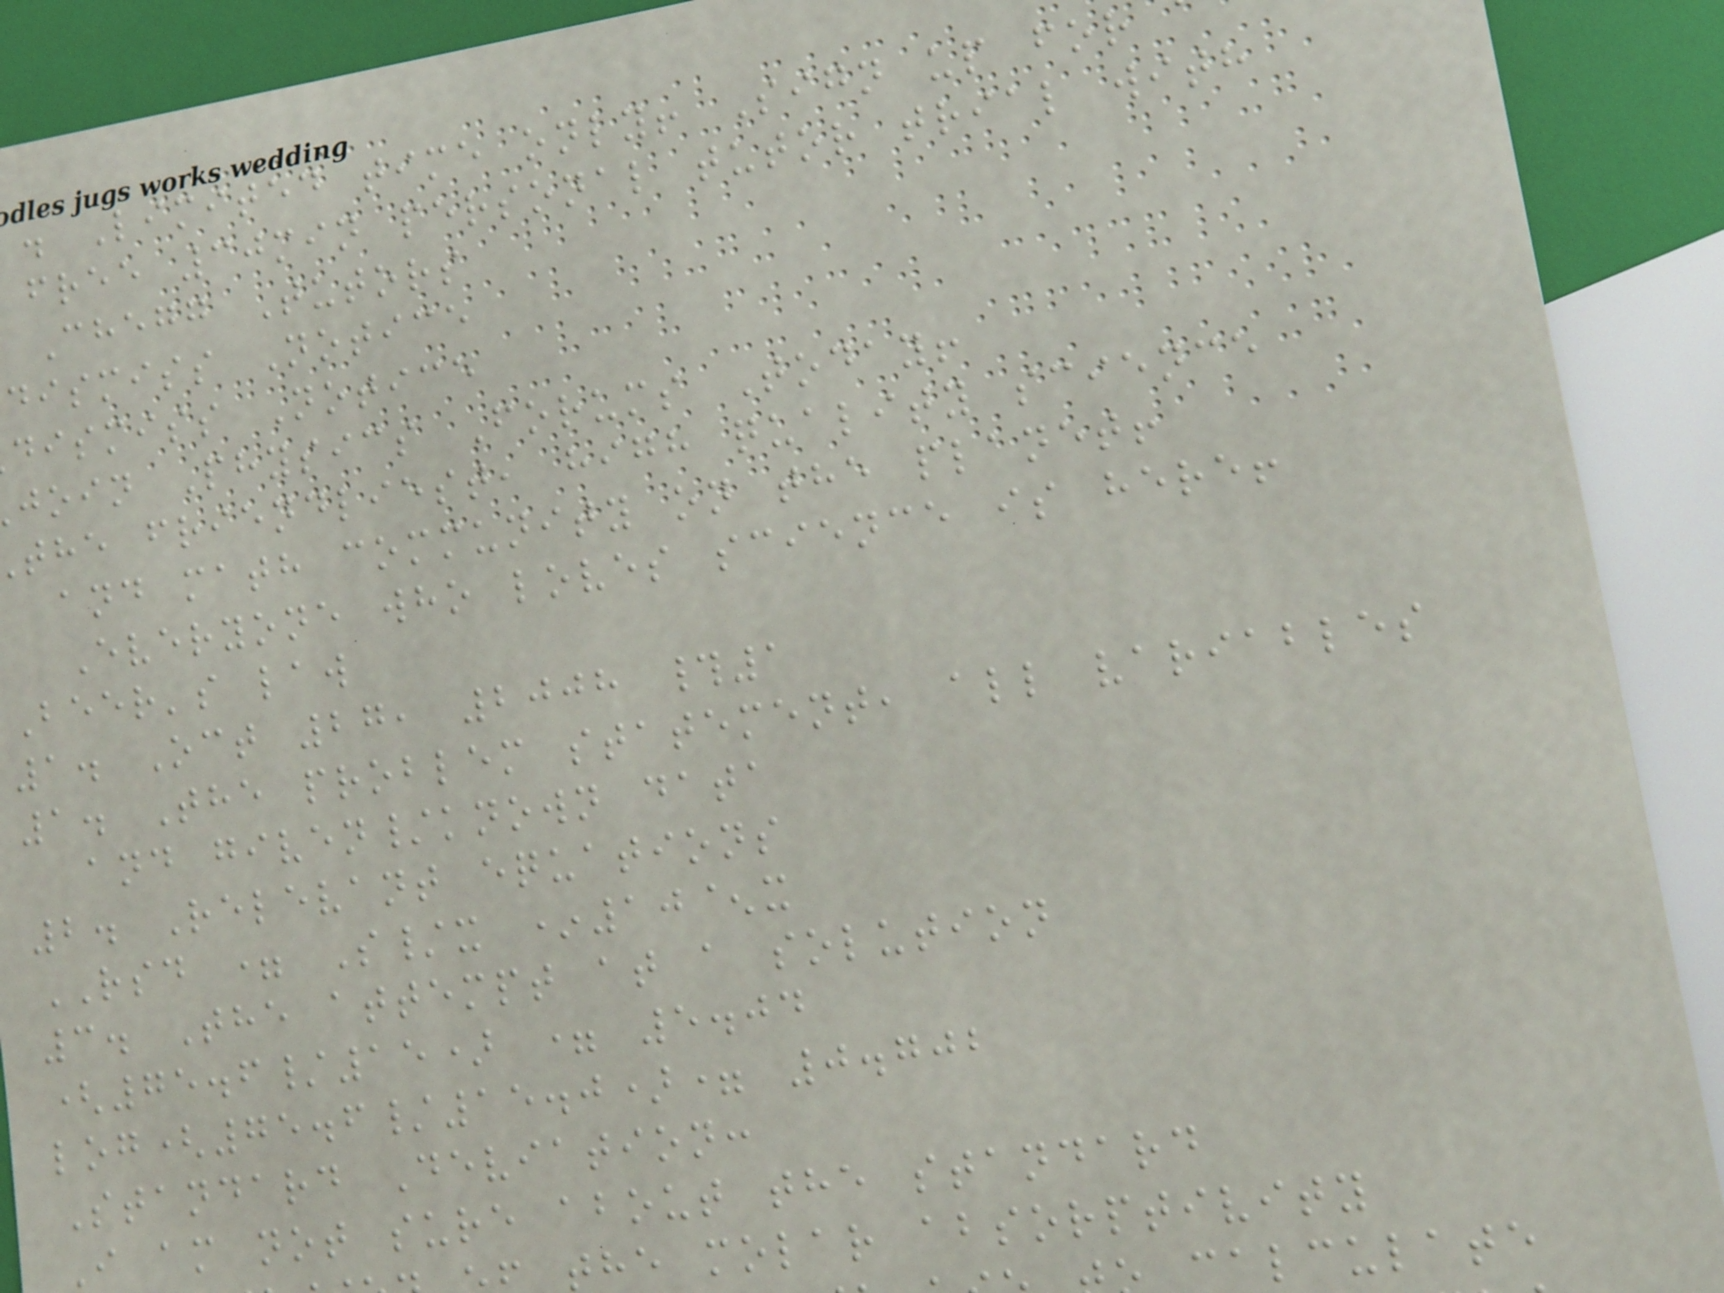. Limited time only! Sign up for
free 30min personal tutor trial with
Chegg Tutors
dismiss Notice
dismiss Notice
join Physics Forums Today!
the friendliest, high quality science
and math community on the planet!
Everyone who loves science is here!
Beer's law
1. Oct 27, 2008 #1
1. The problem statement, all variables
and given/known data
2. Relevant equations
RSD = S/x *10^x
3. The attempt at a solution
(75.6/15) = 5.04
log(75.6/15.0)= 0.702
Standard Deviation:
I am not sure about the standard
the molar absorptivity
